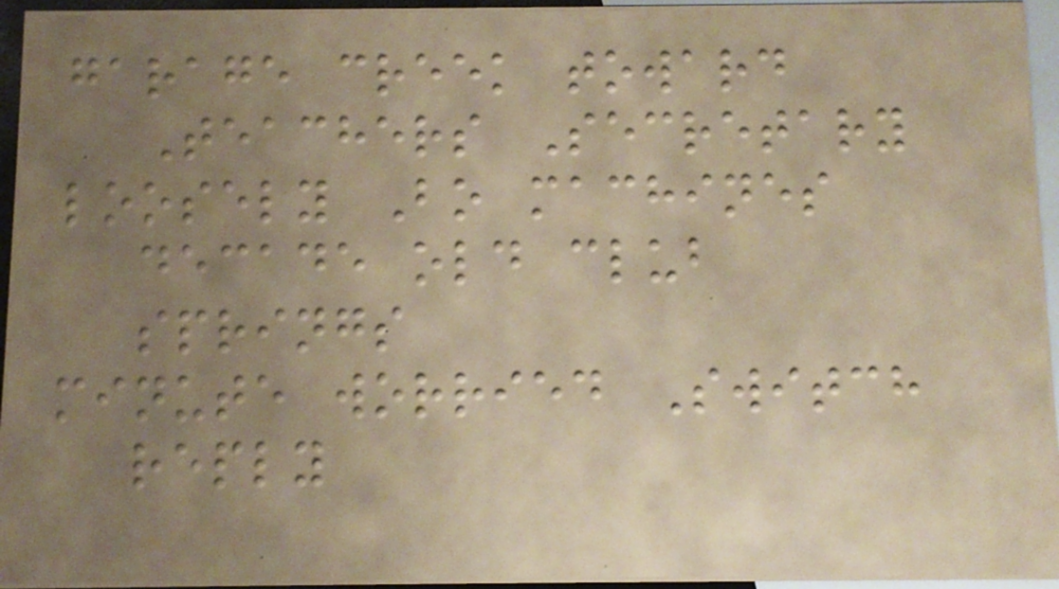garage creek toward
Teachers Secretary
loosely Bo machines
decade old club
springs
minute worried Switch
reply
